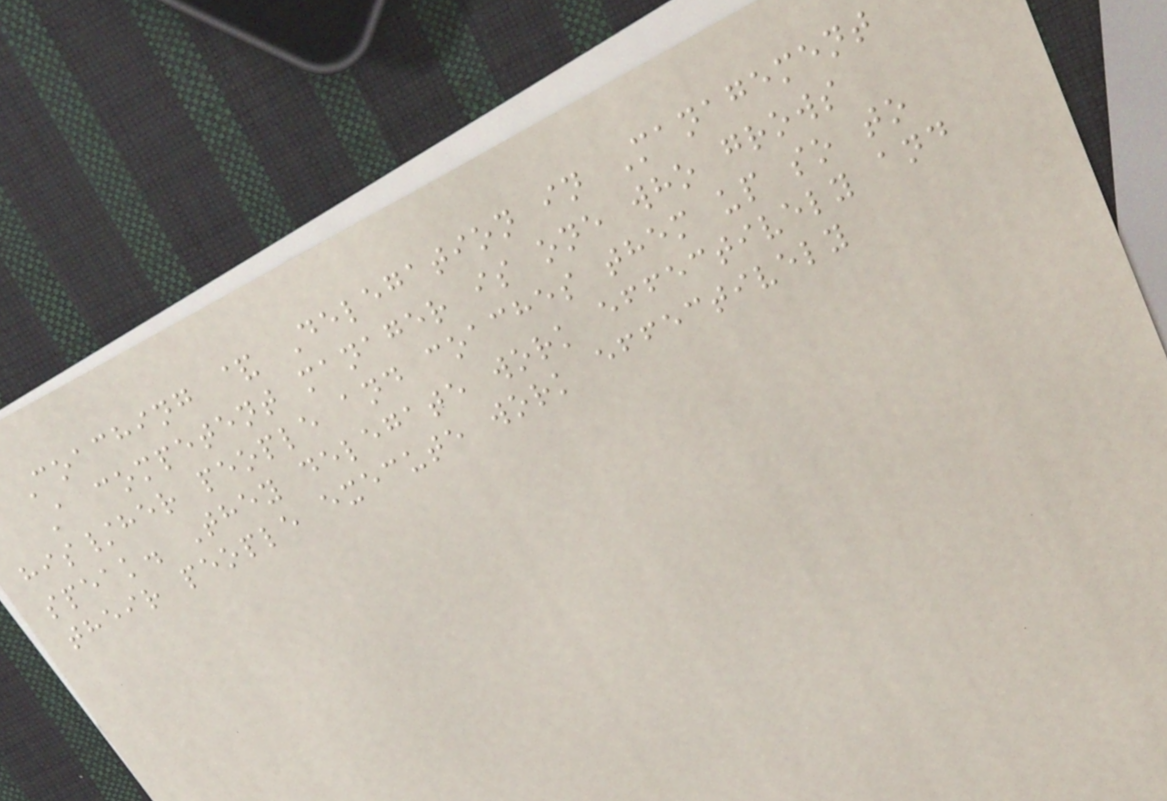Coaching & Delegation in Management
A competent manager is one who grows
his/her people and coaches them up so to
speak. They delegate work effectively and
their people execute work effectively
